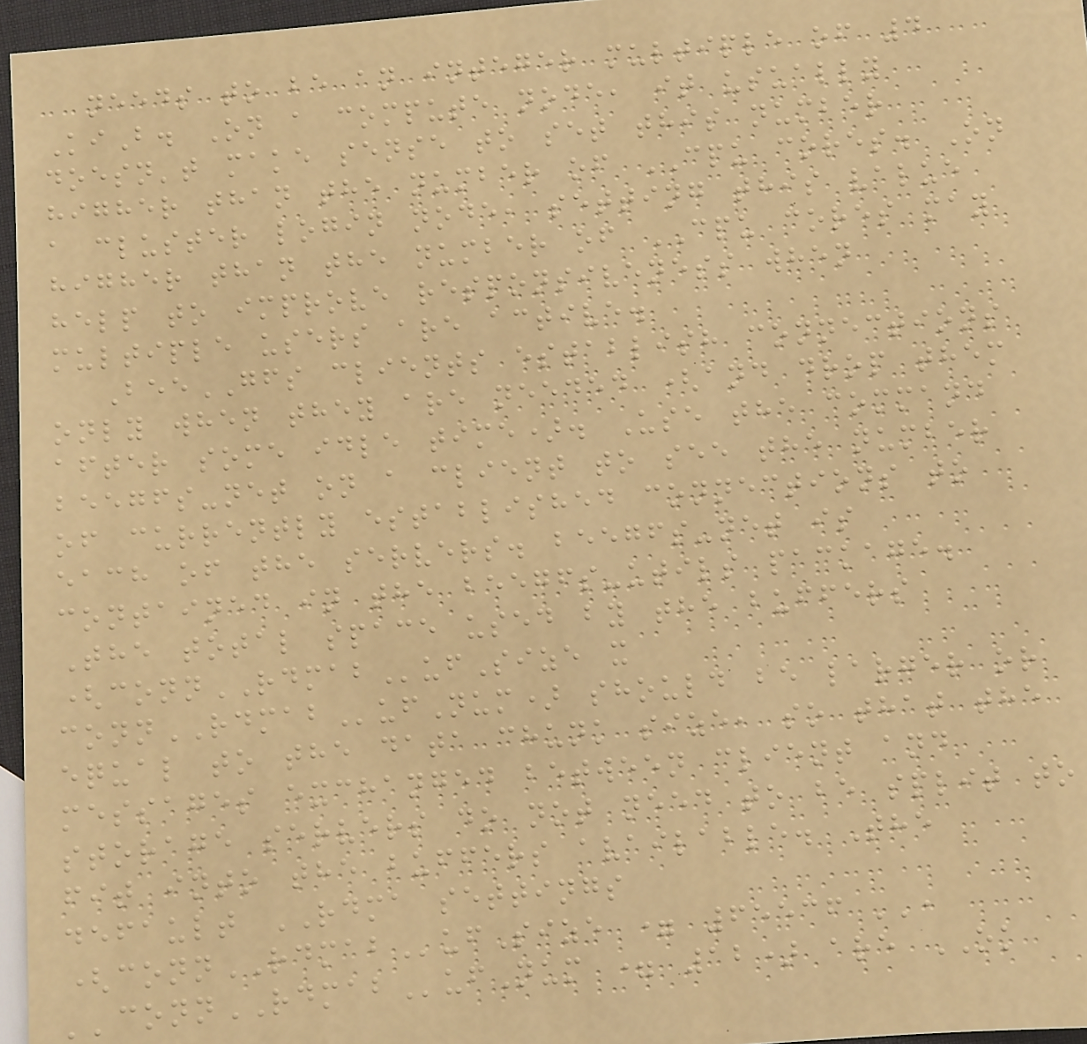needs to be an integer multiple of 4
KiB. On a compute node, it usually
doesn't make sense to set this number
higher than the number of CPU cores. On
a cluster login node, setting this value
higher than the number of CPU cores may
help to improve responsiveness when
multiple users are active.
BeeGFS clients establish connections
only when they are needed (and drop them
after some idle time). Use the command
beegfs-net on a client to see the number
of currently established connections to
each of the servers. beegfs-net is
contained in the beegfs-utils package.
The total space used by the buffers
(connRDMABufSize x
connRDMABufNum) should be larger or
equal to the data chunk size, so that the
messages exchanged between client and
storage servers do not need to be split to
fit into the buffers available. The
default RDMA settings
(connRDMABufSize = 65536 '',
''connRDMABufNum = 12) are OK
